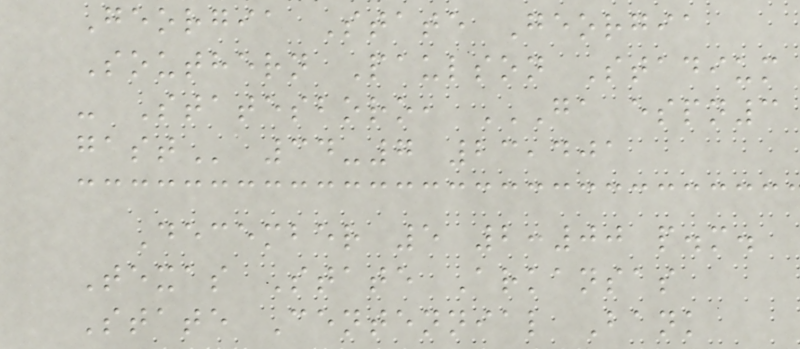Georgia State Georgia
Southern Paulson Stadium
- Statesboro, GA ESPN3
GAST 34-7 23,401
December 5 2:00 p.m.
Texas State Arkansas
State Centennial Bank
